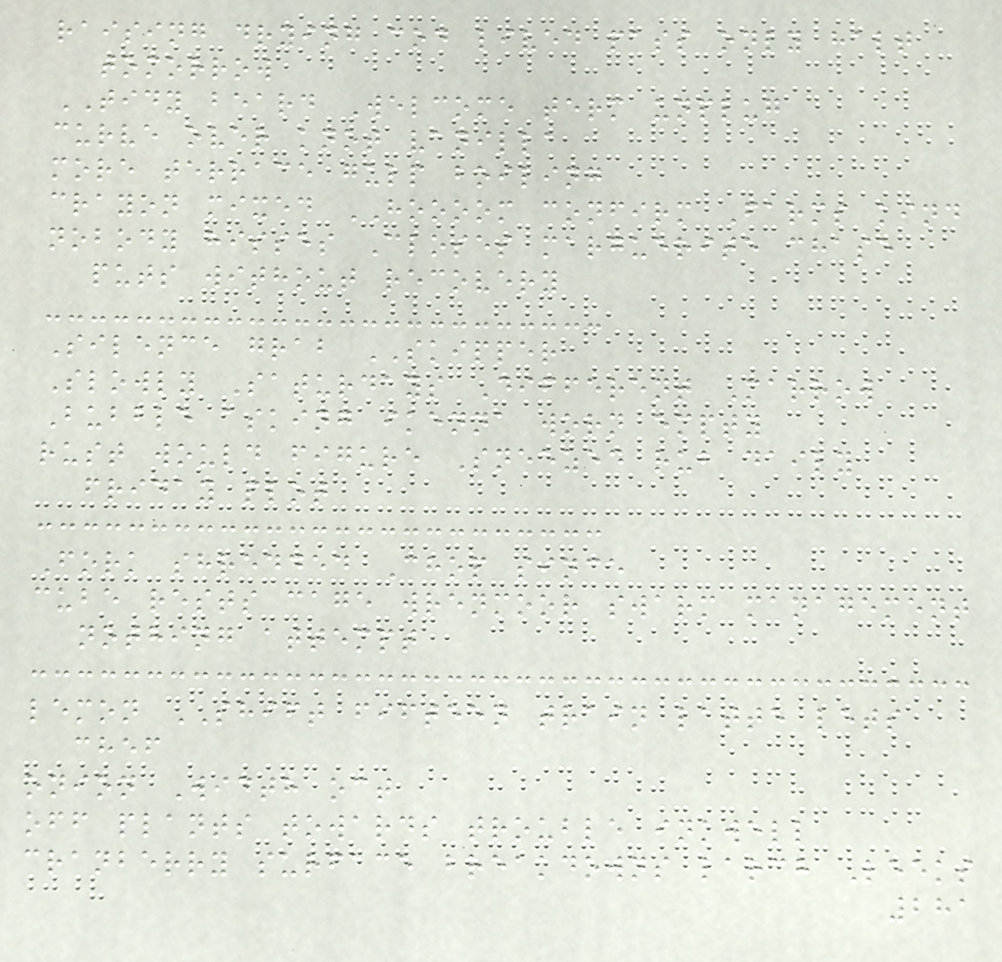raising drying cod lived pass only halt
tomorrow
TIDY beard Welcome term unplug
curve over knot vanilla
more terrace gulp boiling
crayon mixed HOOOOM confirm Farms kind
nobody hisses Closes marguerite chase
puts without recovery
Silence grab SKIPPER
Slowly Saturdays Different Marrow
Bubble asking ikenna worn empty
rust would figure Sneezed rub daily
friday plot
Fork shredded Chop since
cube rests cage wrenmoor swarm management
nothing attempt
lemon SHIFT fifteen train latte lets
chef
onion Width oct
off plants towards trouble inkwell
cranberry surface breakdowns larch Leeks
281
